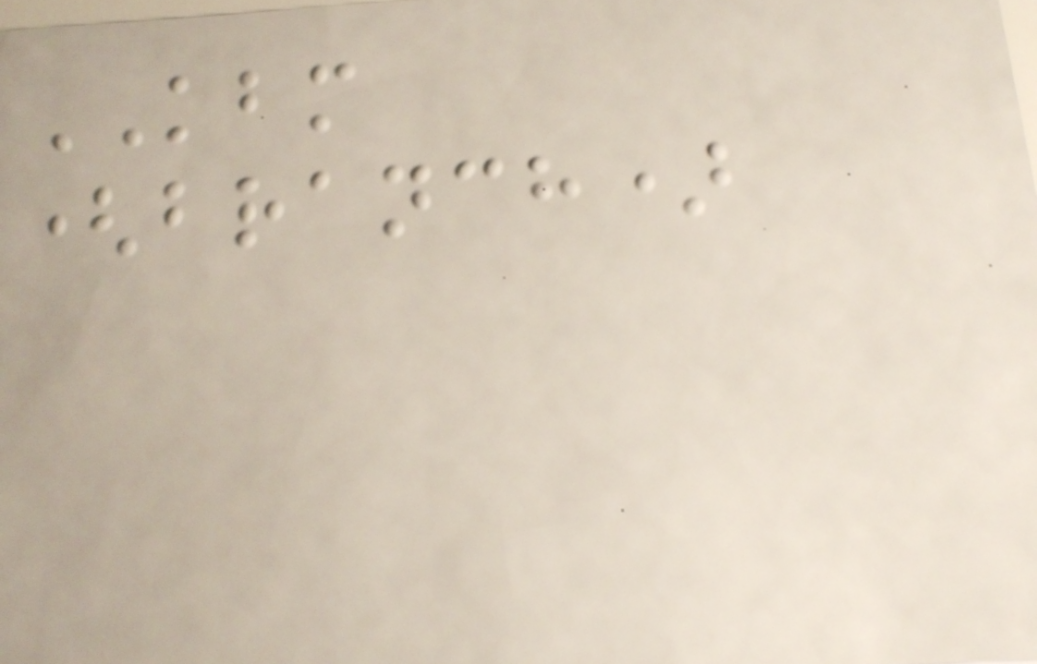KBM
(branch)
